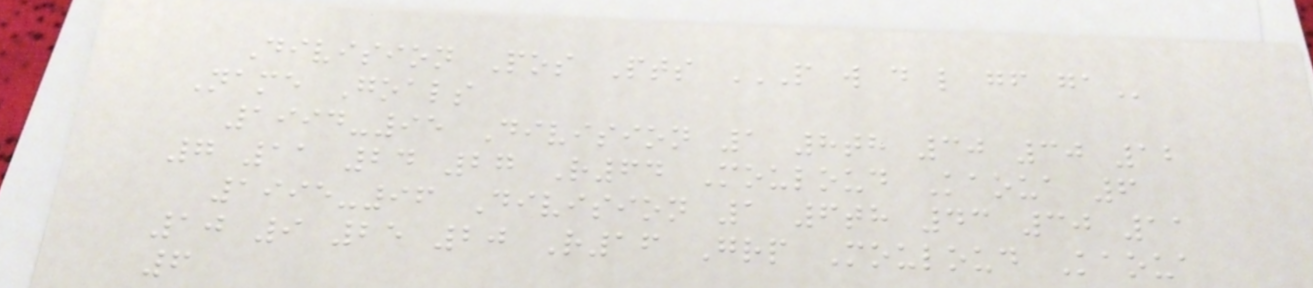Division Pos Pts P W D L GF GA
Name Goals
1994-95 Division 1 8th 30 30 12
7 11 24 27 R64 Mouloud Kaoua 6
1995-96 Division 1 6th 43 30 11
10 9 25 20 R16 Grp Mouloud Kaoua
6
